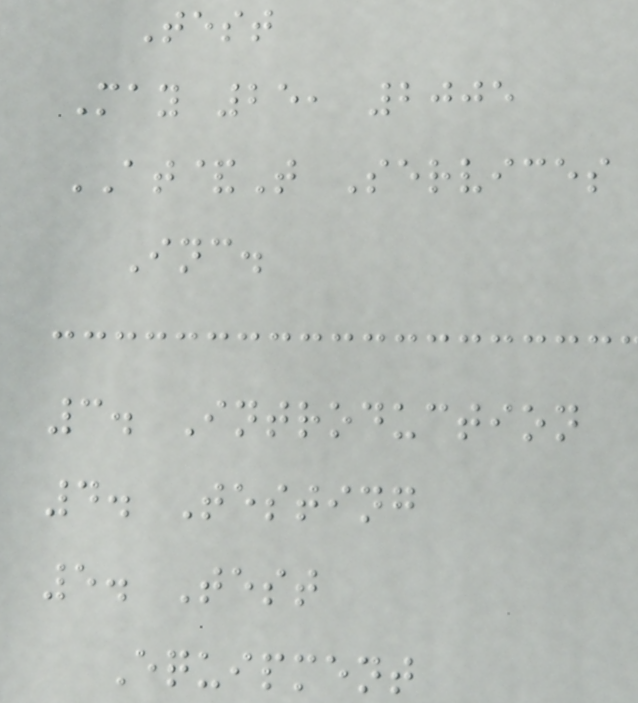Test
May 25, 2005
AT&T Services
Inc.
3. Introduction
4. Testing
5. Test
Equipment
